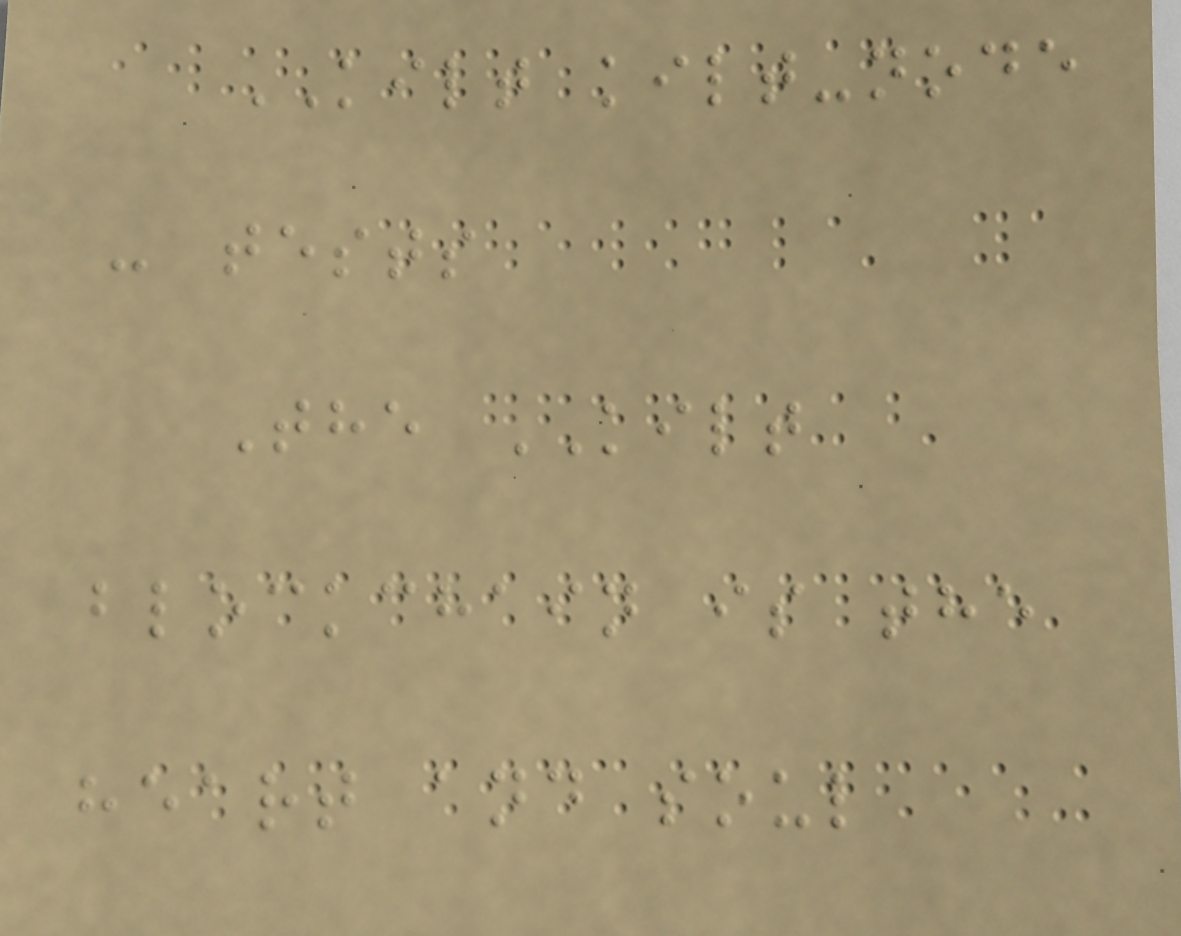KILT kilt-node
- tests
The KILT
blockchain is the
heart and soul
